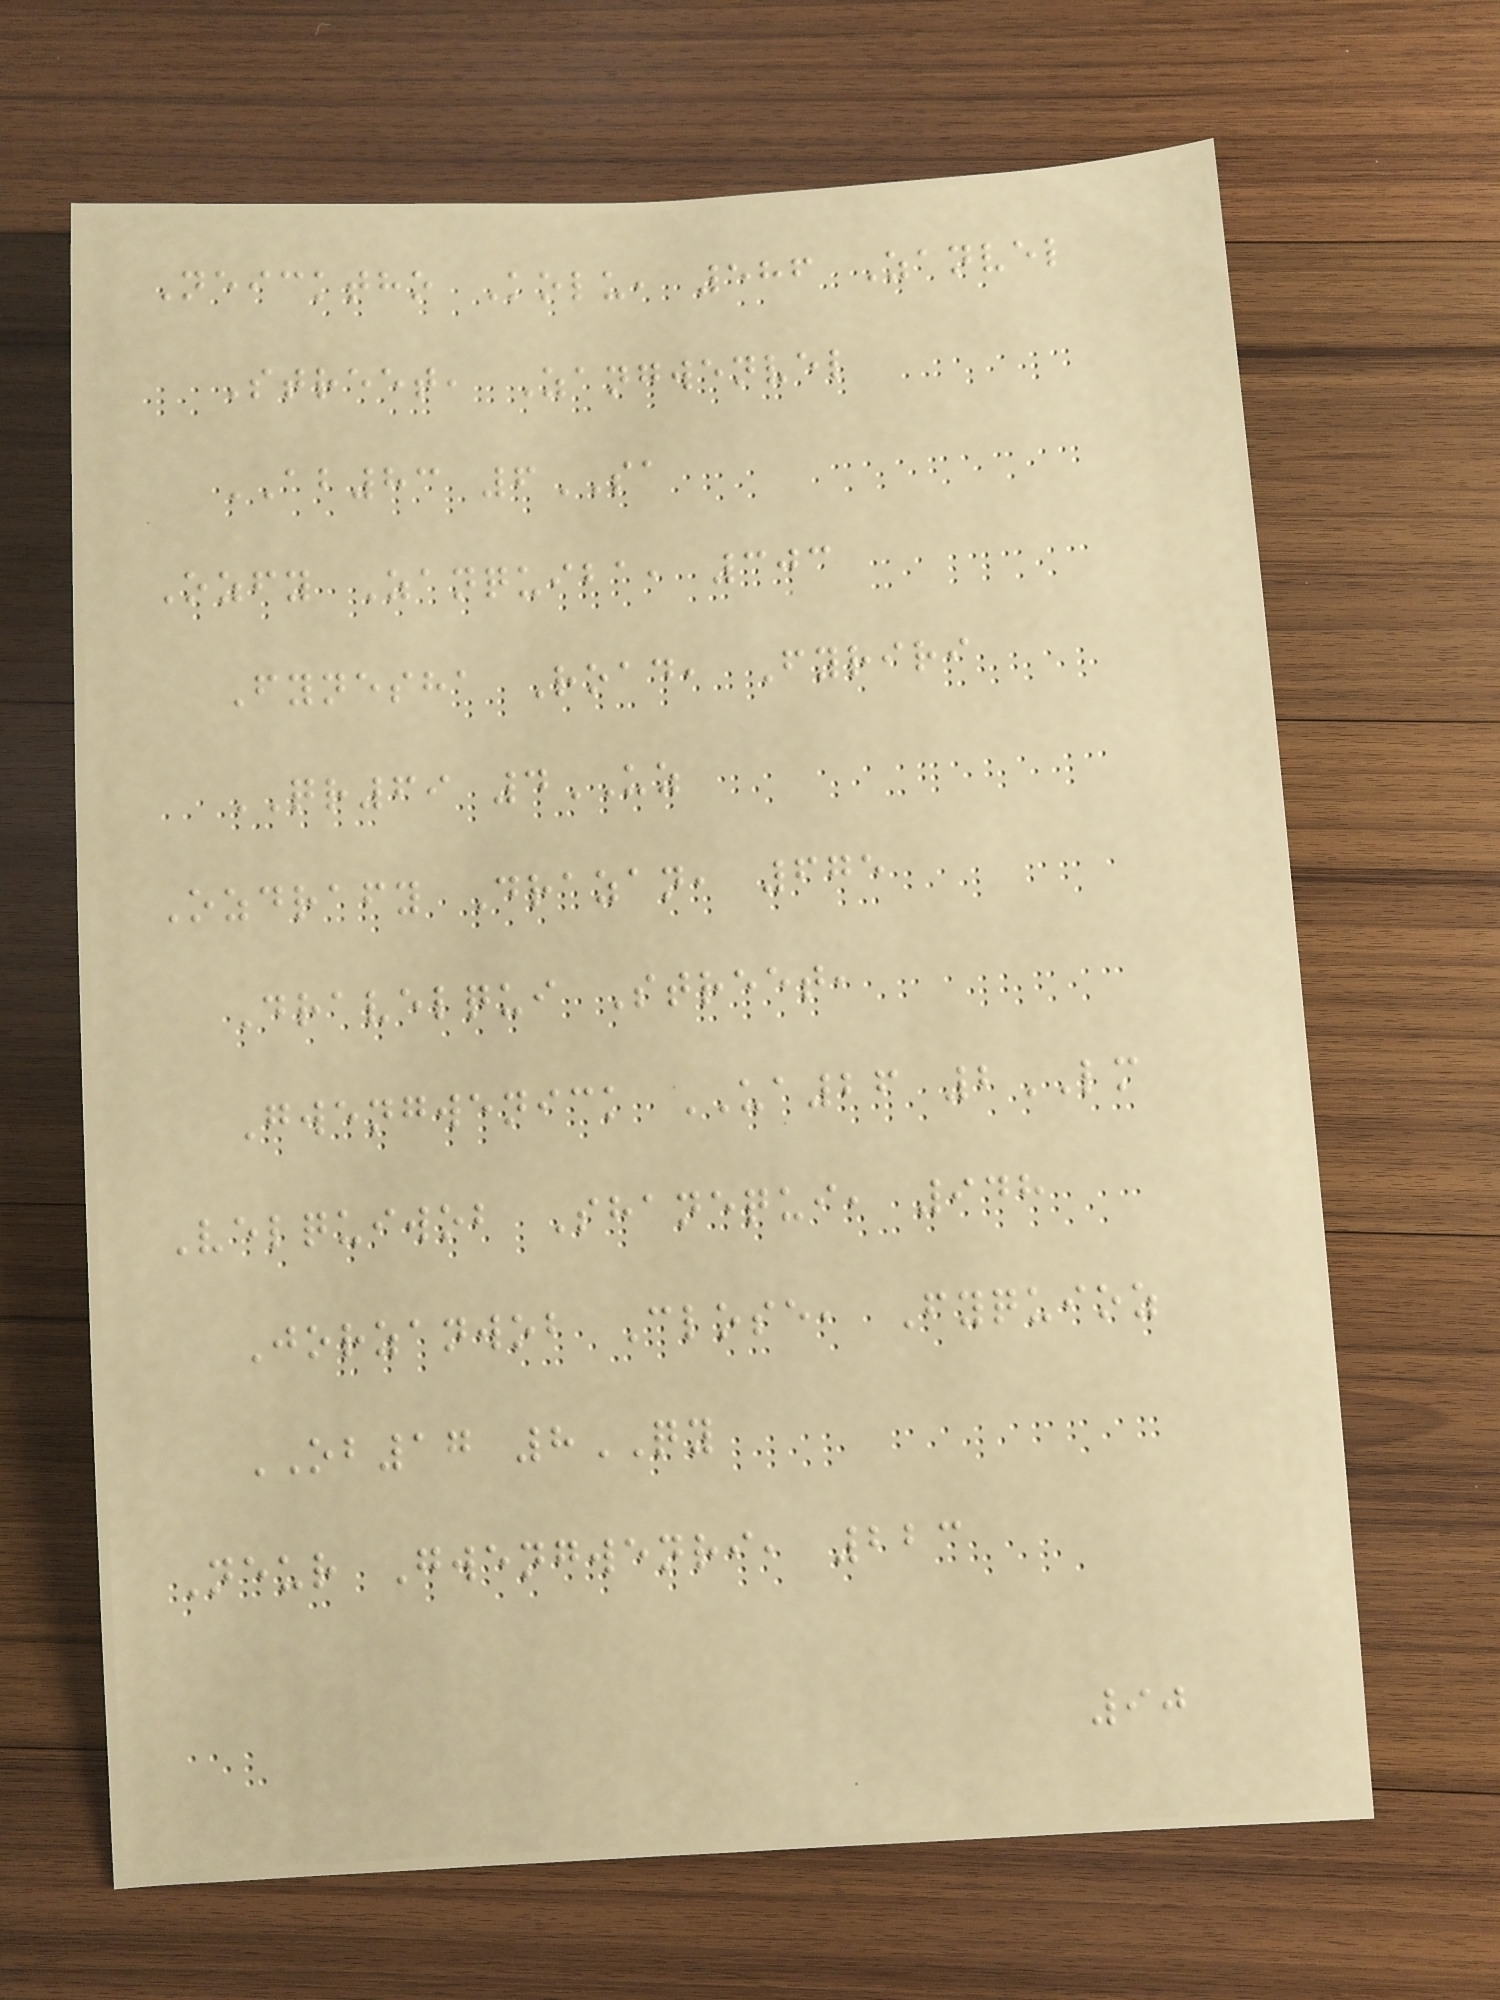Neicktho Kolu, 586 Zanvel
Street, Zangwenvel
AB83 6SA
Ozfy Zanquiba, 303
Fynesha Road, Fyriri
QR69 4UZ
Ozdrafy Drazan, 675
Dravelqui Street,
Gwengwenick UA26 2LM
Velquiwob Shanequi, 948
Jorzanwob Close, Fyquioz
OB17 8QY
Neur Gwengwenri, 223
90
